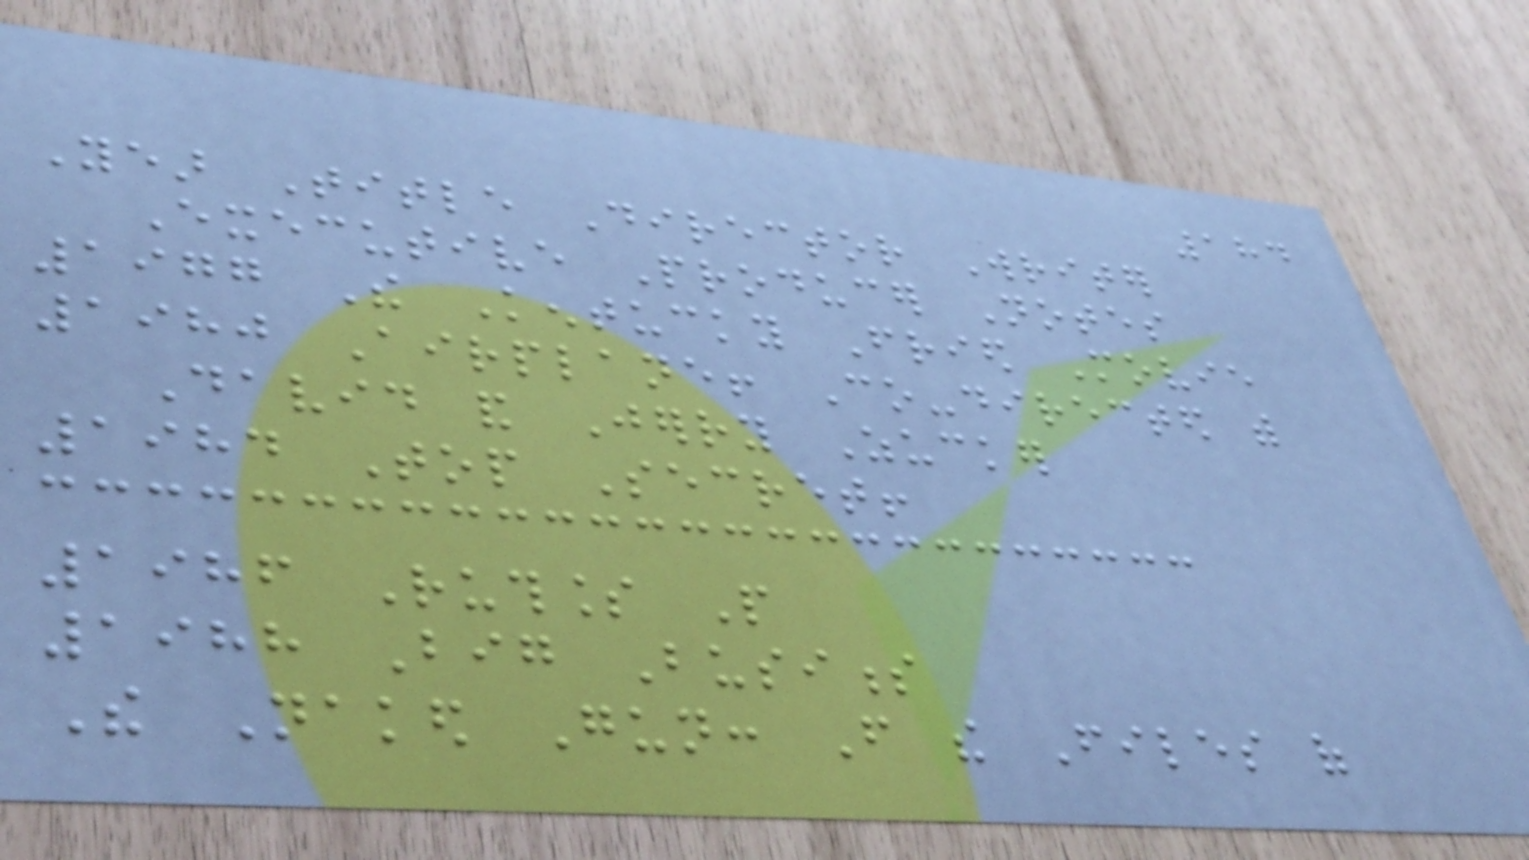184
Year Title Director Writer
Executive Producer Notes
1977 The Kentucky Fried Movie
1980 Airplane! Co-directed with
David and Jerry Zucker
1984 Top Secret!
1986 Ruthless People
1988 Big Business
The Naked Gun: From the Files of
